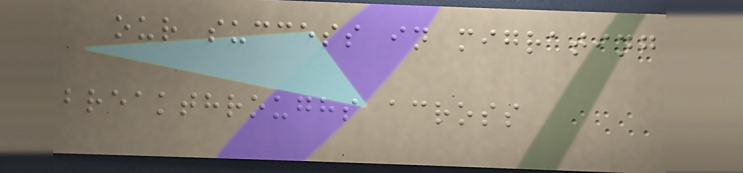our success in migrating
breakthroughs across
